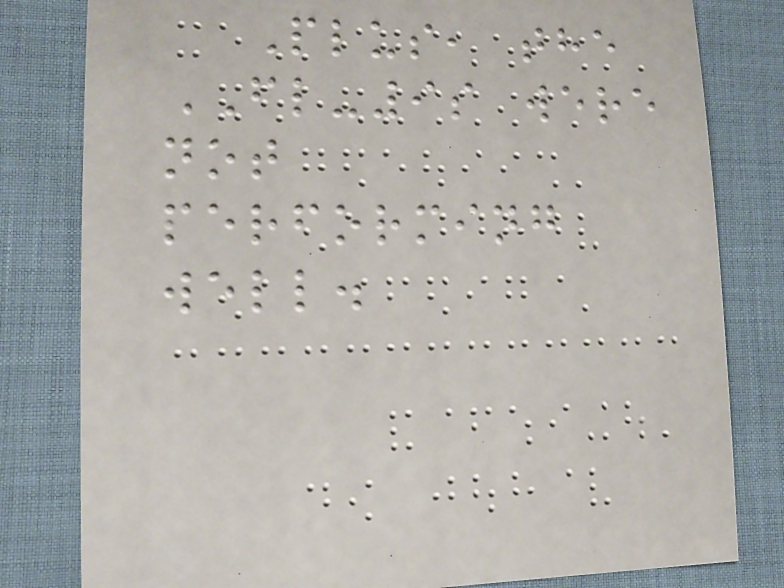Plus, the
FL-9s were
not
performing
well.
